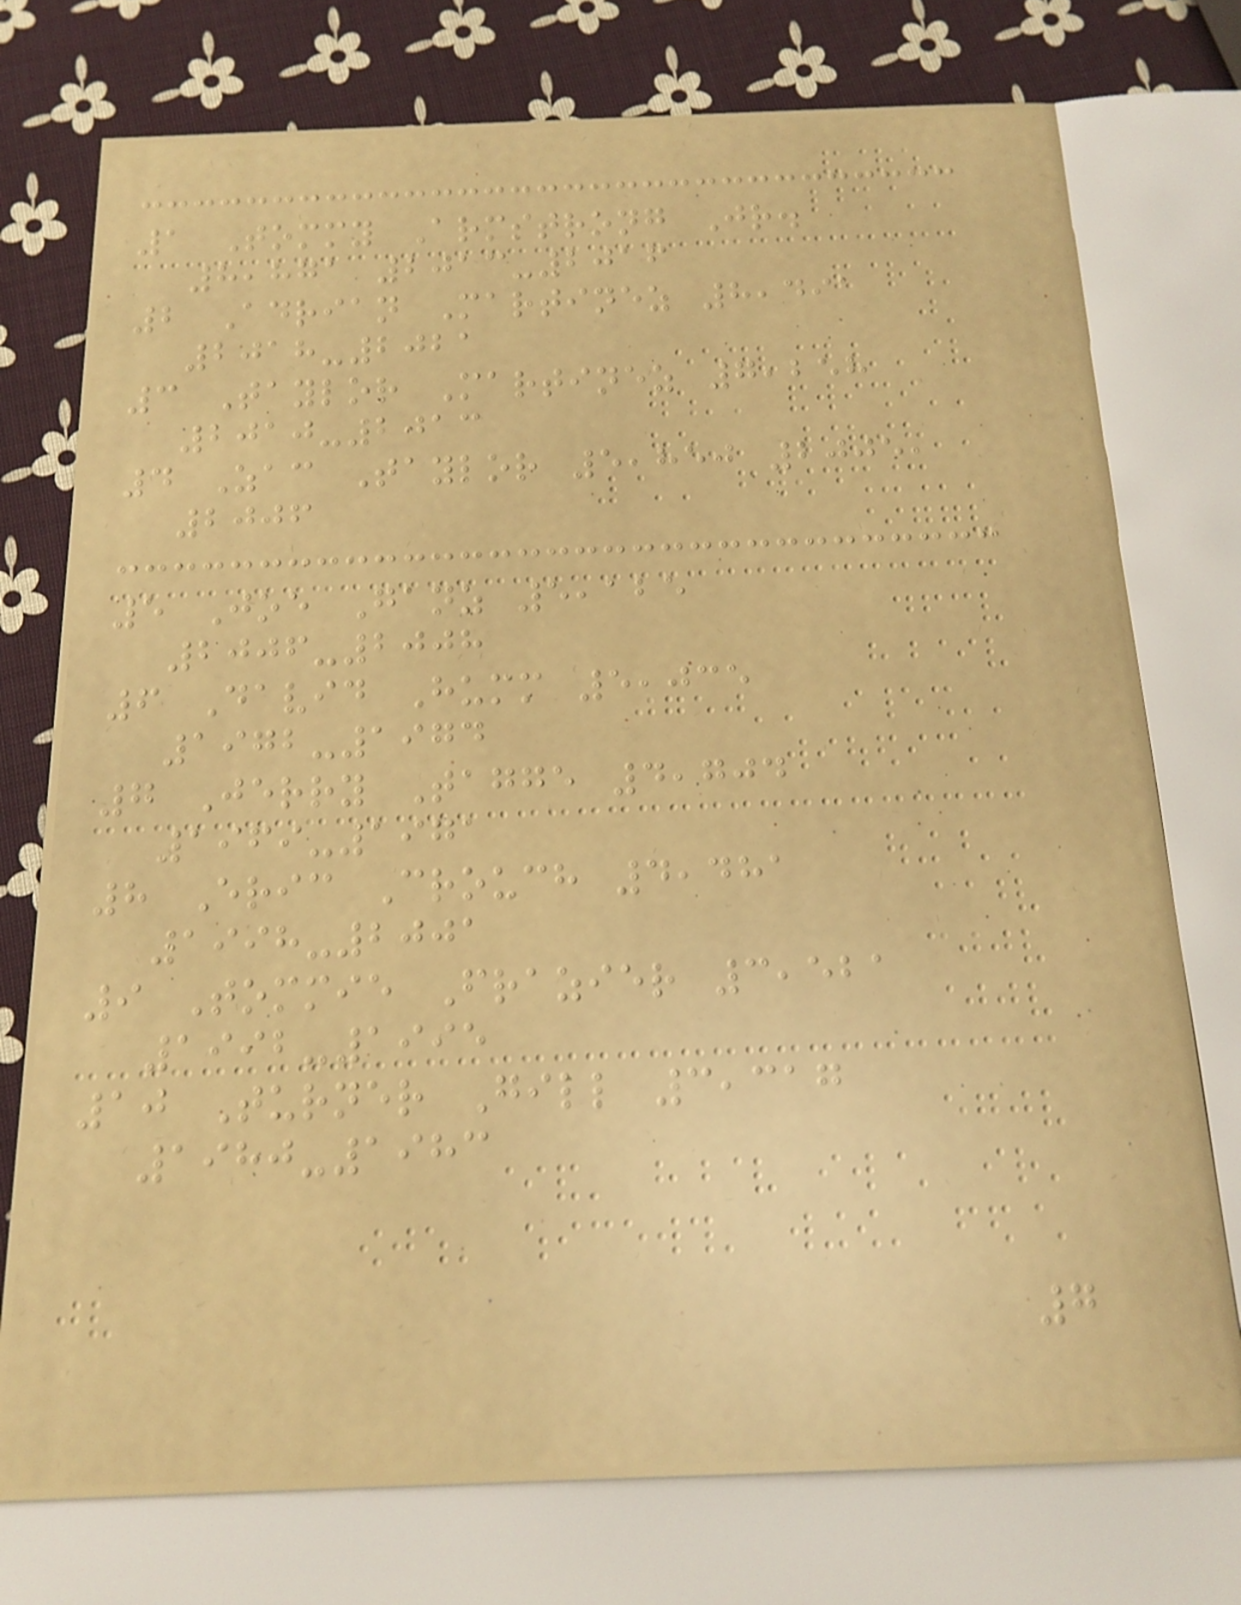1 Tommy Armstrong Jr.
8,871 2013-2016
2 Adrian Martinez 8,491
2018-2021
3 Taylor Martinez 7,258
2010-2013
4 Zac Taylor 5,850 2005,
2006
5 Joe Ganz 5,125
2006-2008
6 David Humm 5,035
1972-1974
7 Jerry Tagge 4,704
1969-1971
8 Eric Crouch 4,481
1998-2001
9 Tommie Frazier 3,521
1992-1995
10 Turner Gill 3,317
1980-1983
7
